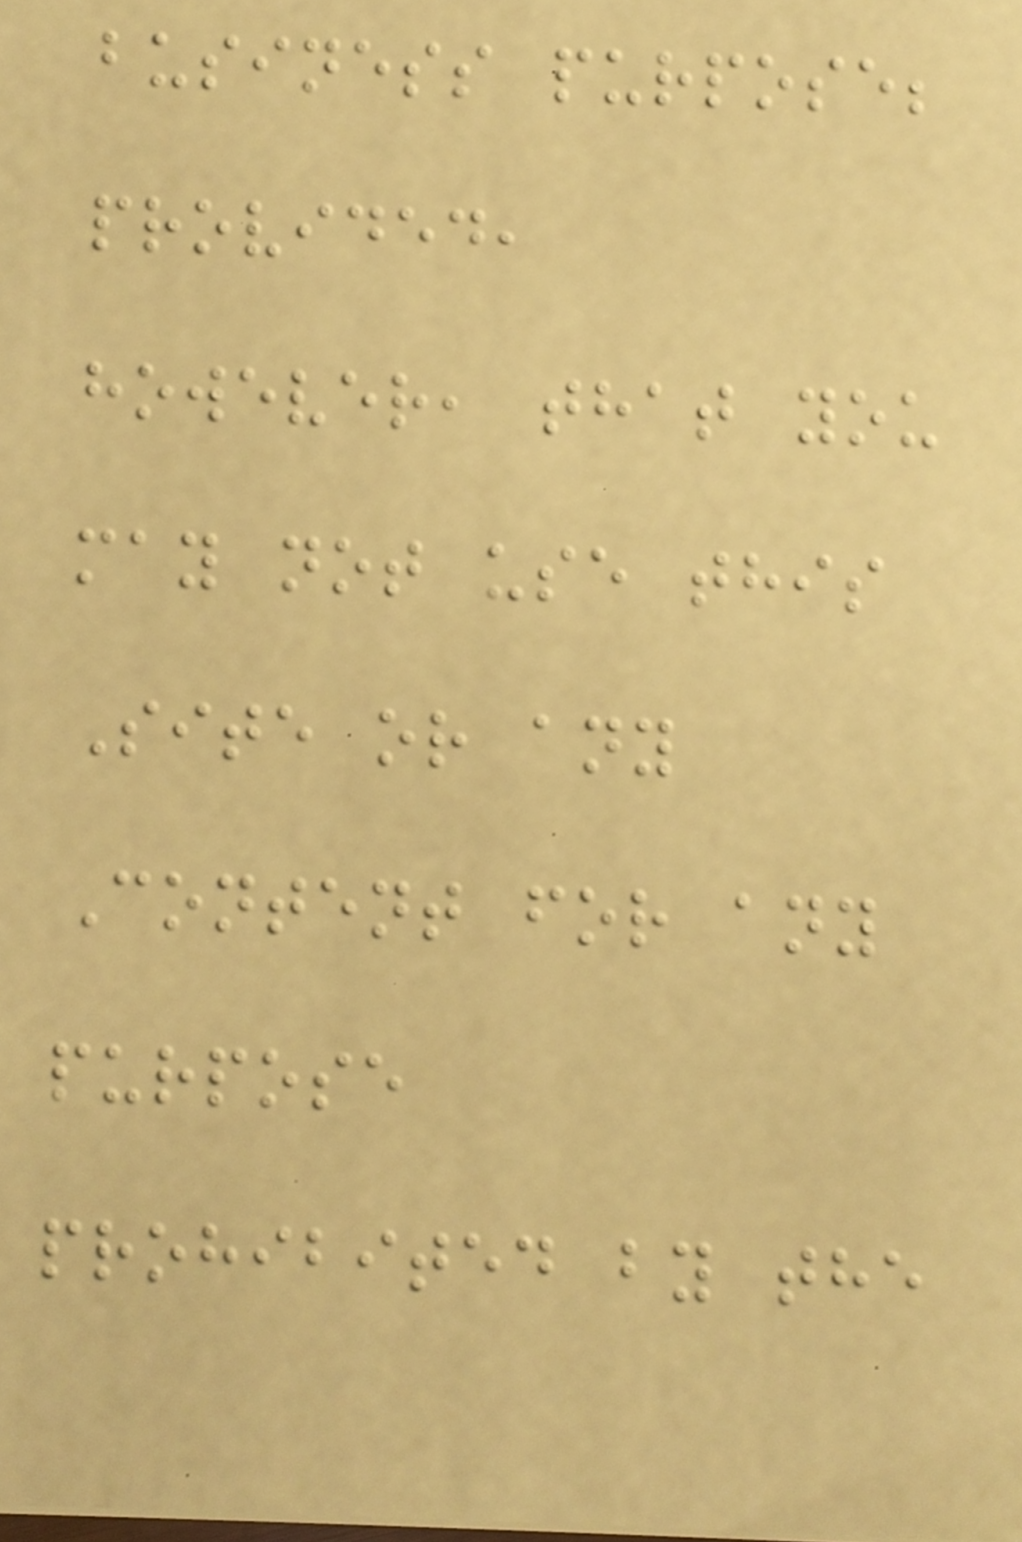business purpose;
provided,
however, that you
may not use this
Site or any
Content for any
purpose
prohibited by the
